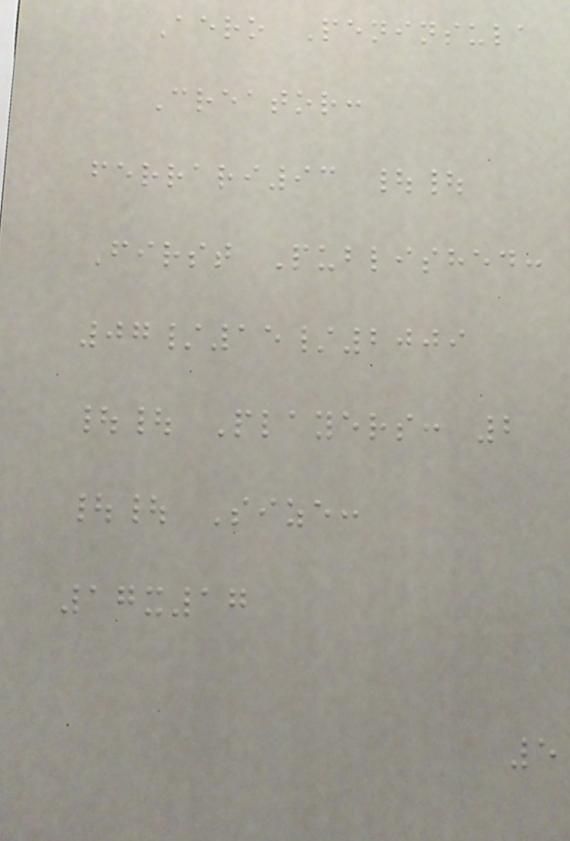Aero Peninsula
Creator:
ferrari93 ||
First Published:
07/15/2009
|| Players: 2
|| Size:
17x17
5
